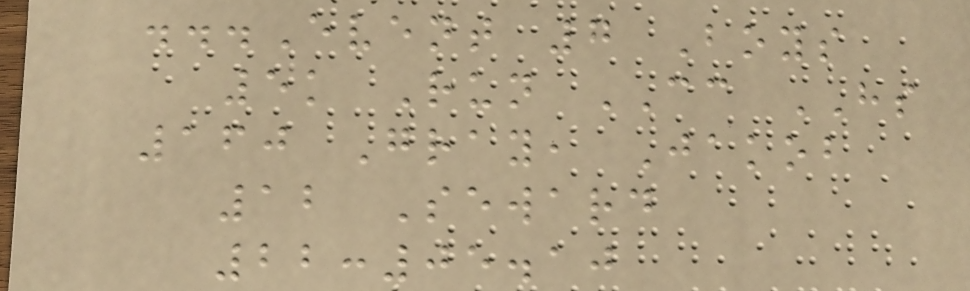...Event 7 Boys
5k Run CC HS
160 Gray, Jakob
12 Seward
22:05.10
